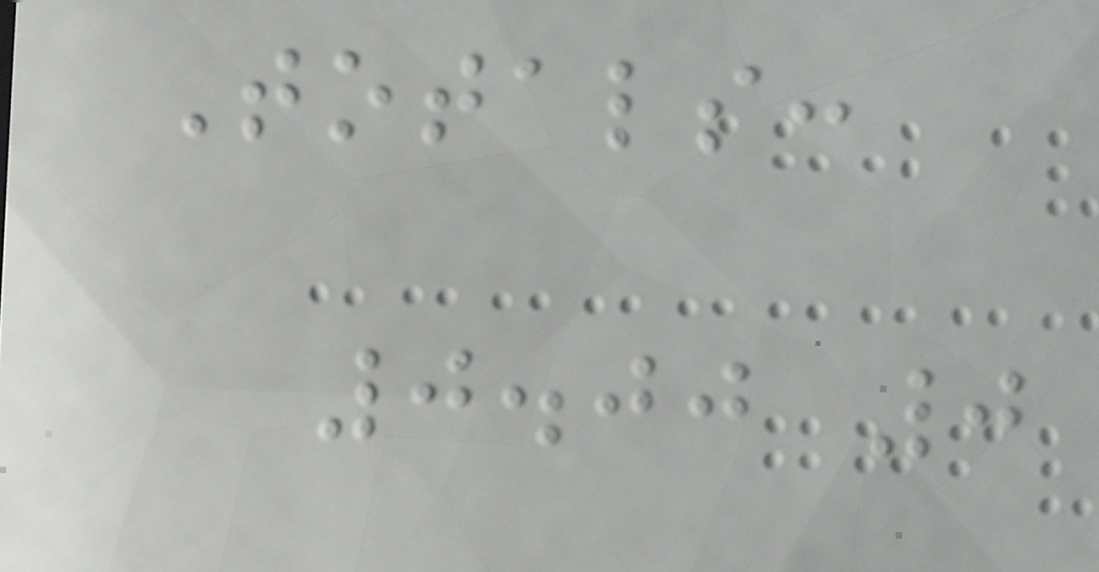Totals:
0.00 0
